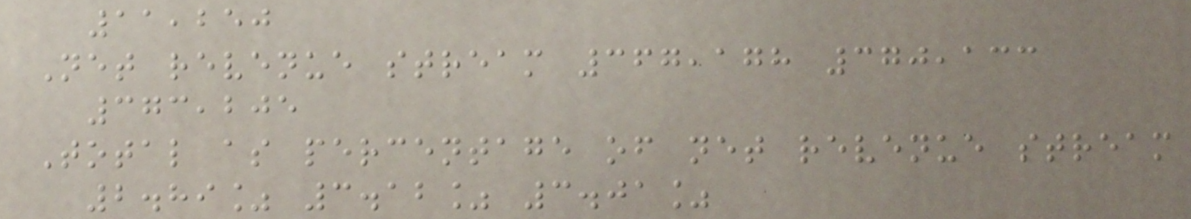11,250
Net revenue stream 367,178 370,133
373,205
Total as percentage of net revenue stream
2.89% 3.12% 3.01%
